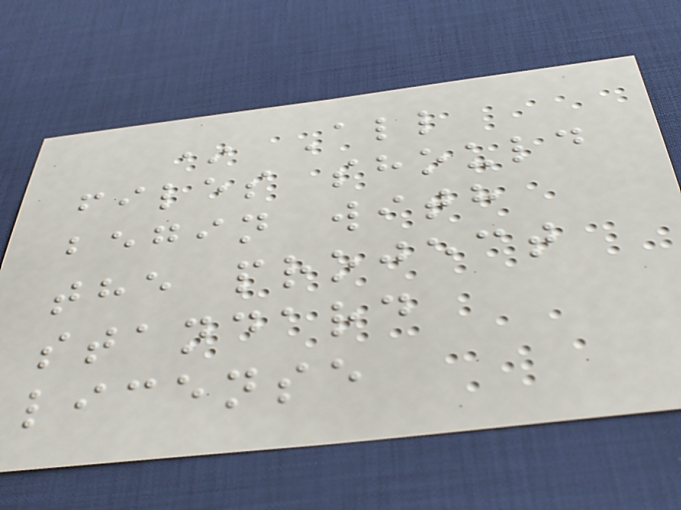* All
files should
begin with
the project
standard
license
